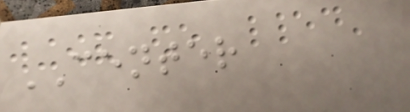CENTER
